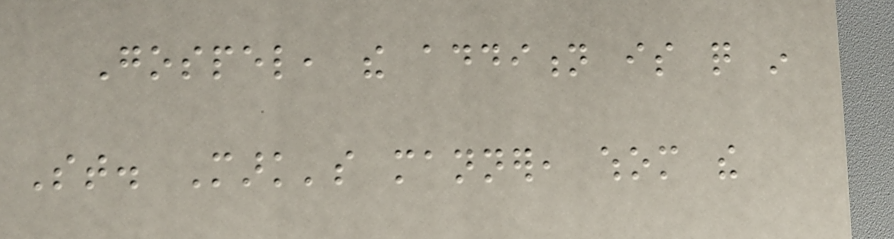Gospel, the addition is quite in
St. Mark's manner, whom the
